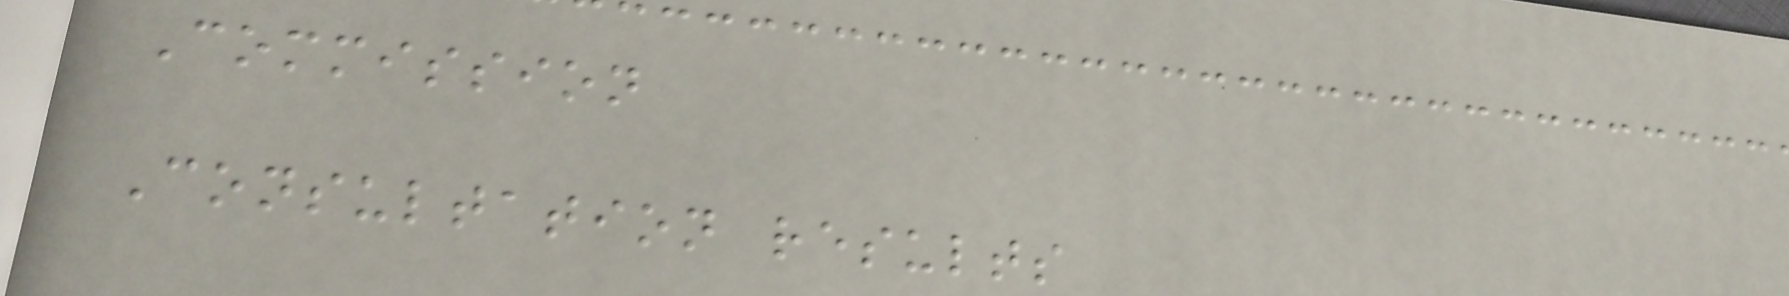Commission
Consultation results
